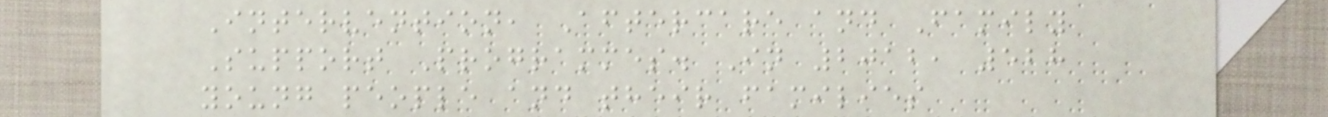Intervention, Aftercare and Family
Support Programmes. In 2012, 528
young people and their families
